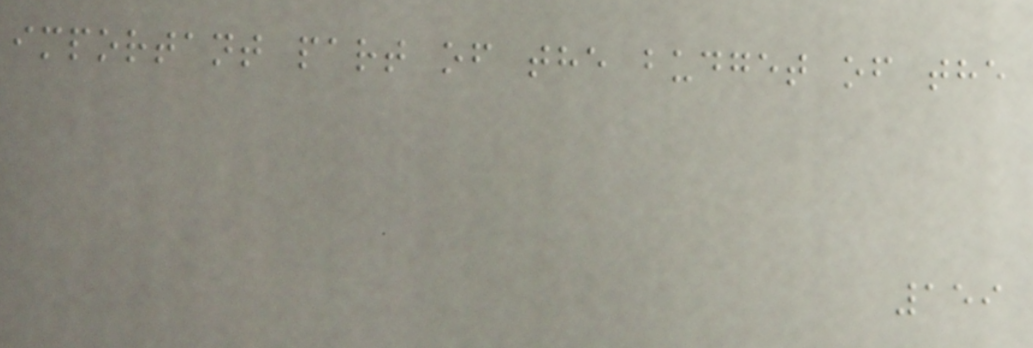important part of the budget of the
159
